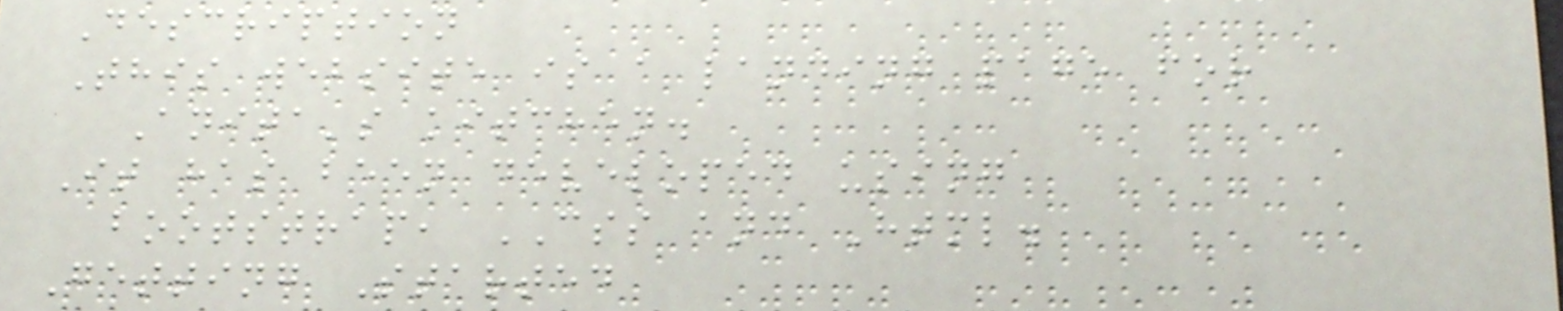Description
This website is a landing page for
Anita's kitchen.
It has been developed using
bootstrap, CSS and Html.
Getting Started
